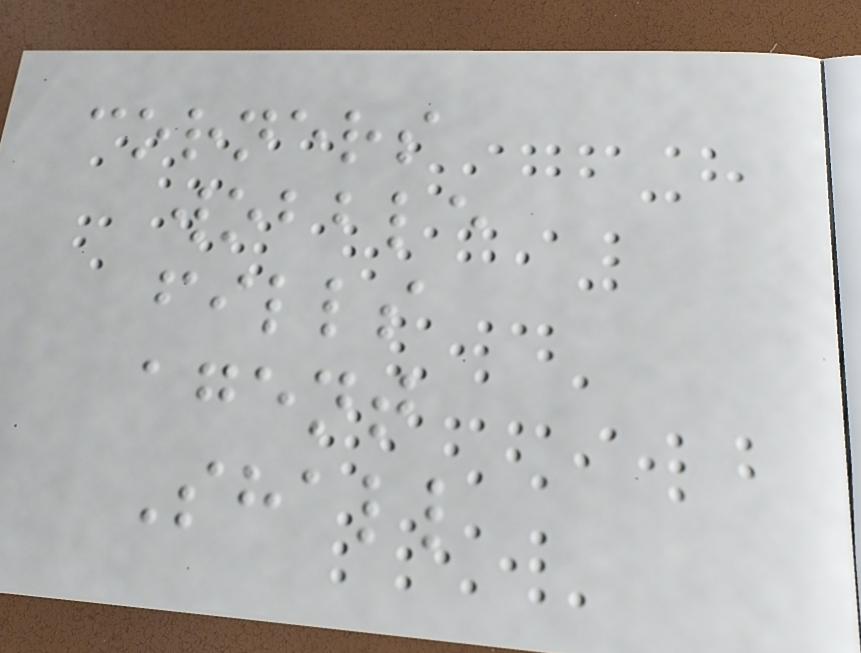corners
wobble
fills
agent
Shall
